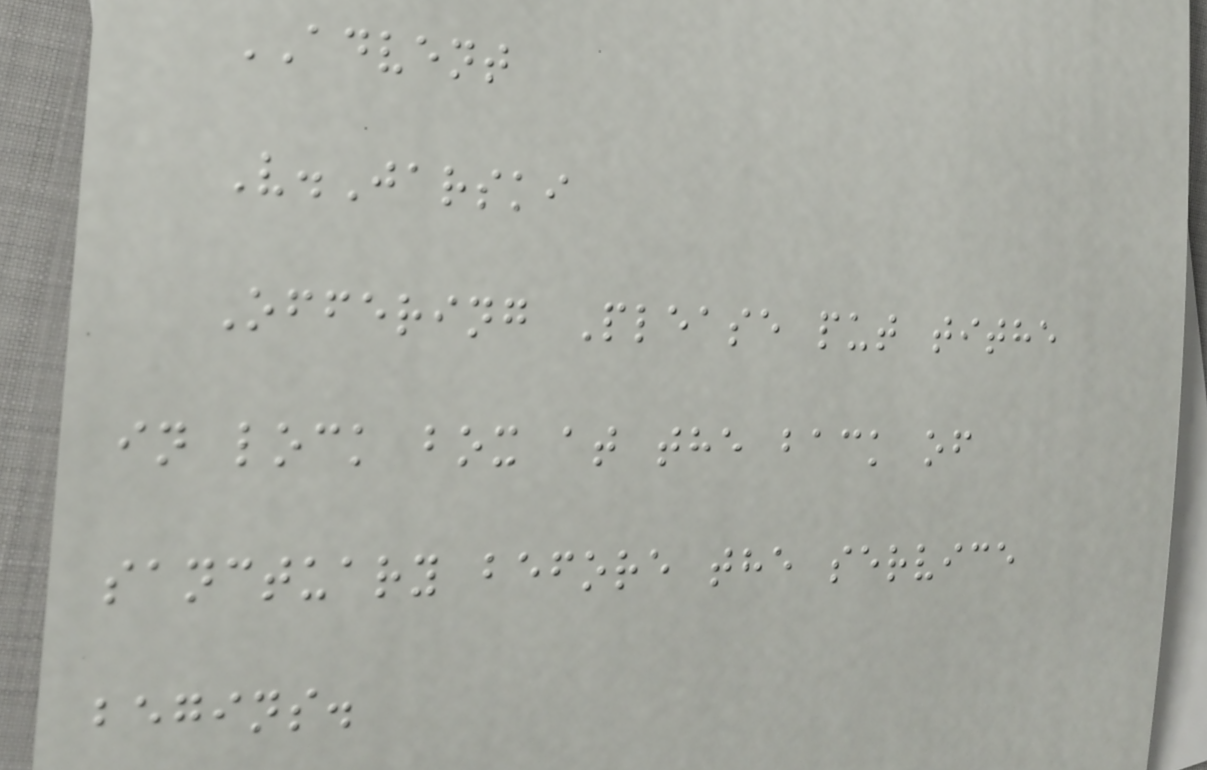ADVENT
V.Jarski
Offering Please put tithe
in lock box at the back of
sanctuary before the service
begins.
